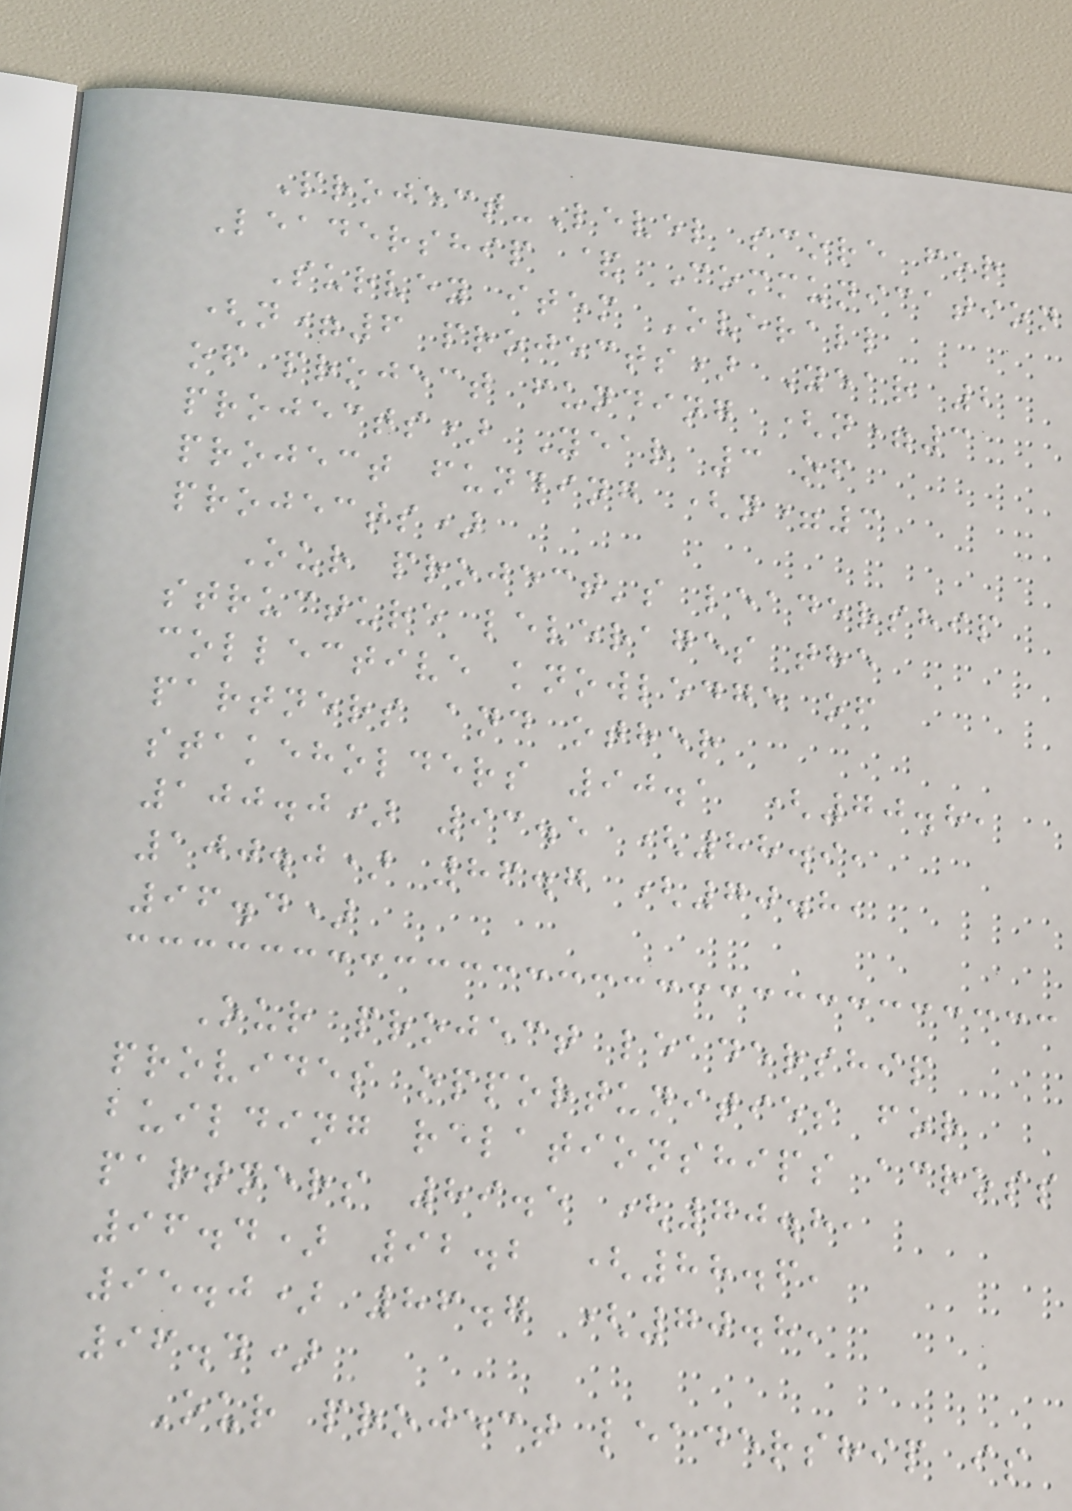Project-Level score for
Leadership & Communication
Survey item Overall
(n=6 projects) Year 2
of project funding (n=3
projects) Year 3 of
project funding (n=3
projects)
Our project's leadership
structure leverages the
collective knowledge of
partners and other
stakeholders 90.1 (70.8,
100.0) 93.5 (88.9,
100.0) 86.7 (70.8,
96.4)
Our project leadership
provides opportunities for
building relationships across
partners 89.5 (70.8,
96.4) 92.2 (88.6,
95.0) 86.7 (70.8,
96.4)
Our project leadership is
